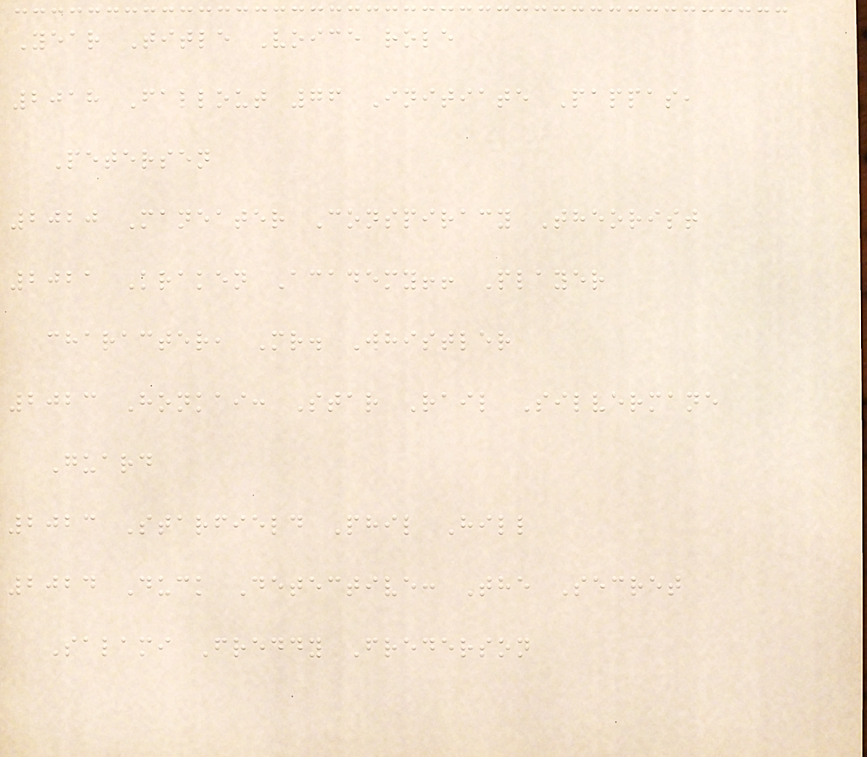Year Title Voice role
2018 Fallout 76 Initiate Pappas,
Petersen
2020 Maneater Conspiracy Theorist
2021 Kraken Academy!! Player
character, Mr. Whistler
2023 Honkai: Star Rail Silvermane
Guard
2023 Starfield Phil Hill
2024 Duck Detective: The Secret
Salami Freddy Frederson
